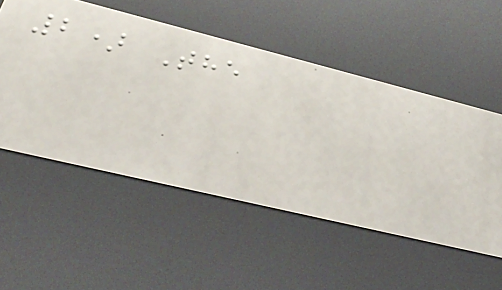2) The
